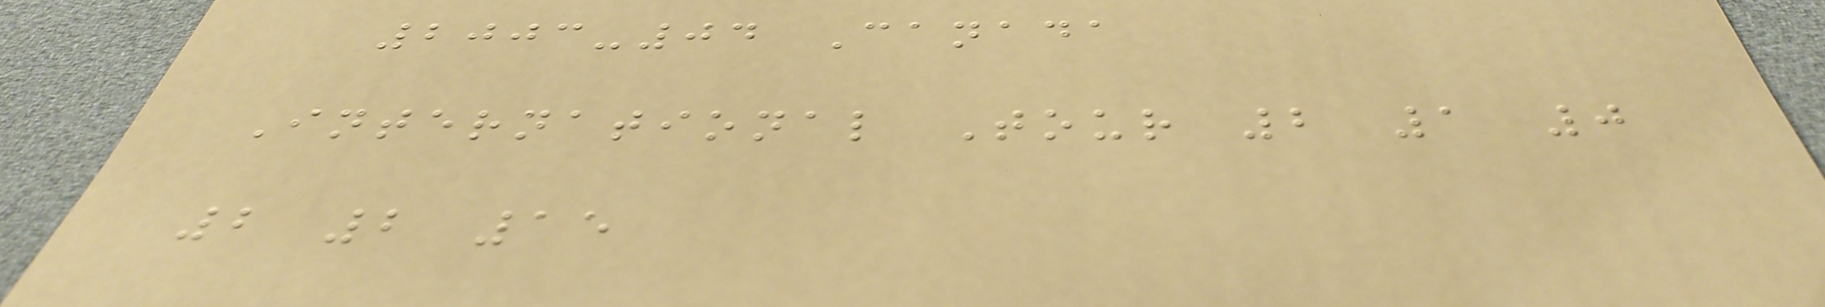2003-04 Canada
International Tour 2 1 0
2 2 15
